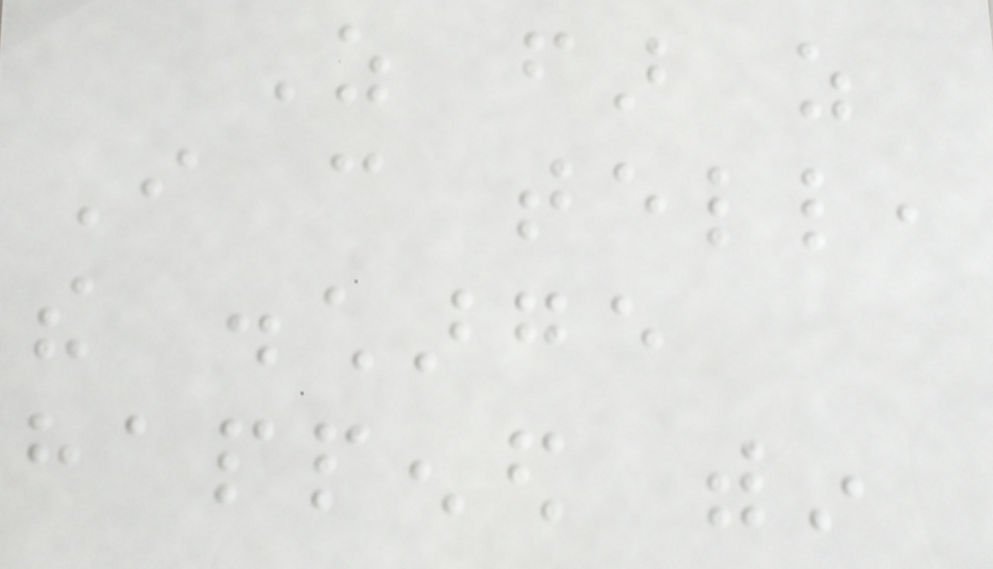As far as
I can tell,
the discharge
happened within
